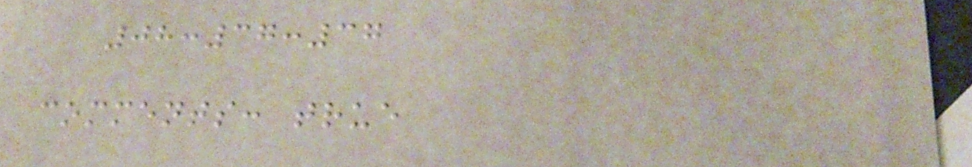08:37:37
comments: true
